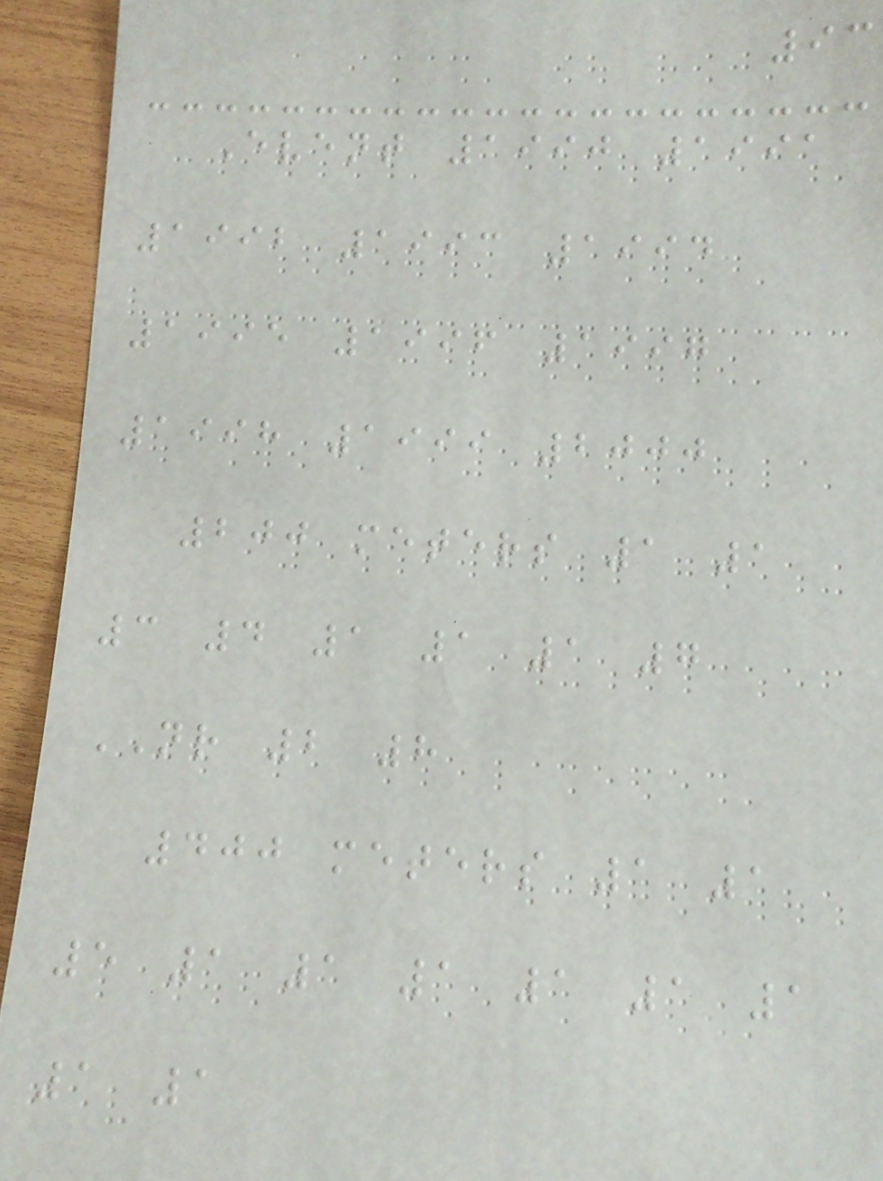93
Event 1990 1991
1992 1993 1994
1995 1996 1997
1998 1999 2000
200 meters 1 1
3 4 1 1 1 7
NR 2 8
400 meters 1 1
5 1 1 1 1 1 1
1 1
